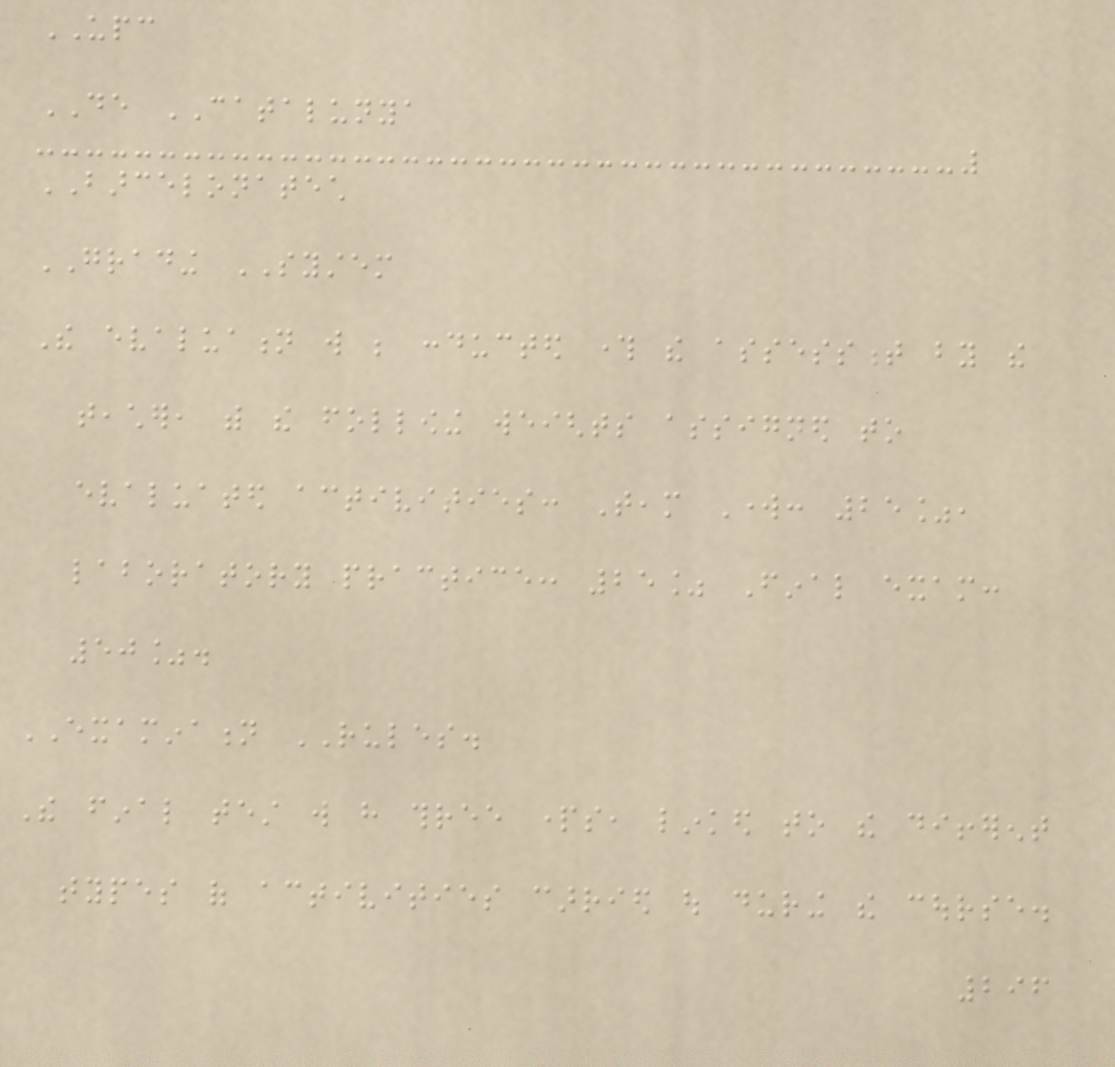UPC
DE CATALUNYA
BARCELONATECH
GRADING SYSTEM
The evaluation will be conducted through the assessment by the
teacher, with the following weights assigned to
evaluated activities: Team Work: 25%,
laboratory practice: 25% Final exam:
50%.
EXAMINATION RULES.
The final test will have three parts, linked to the different
types of activities carried out during the course.
296
